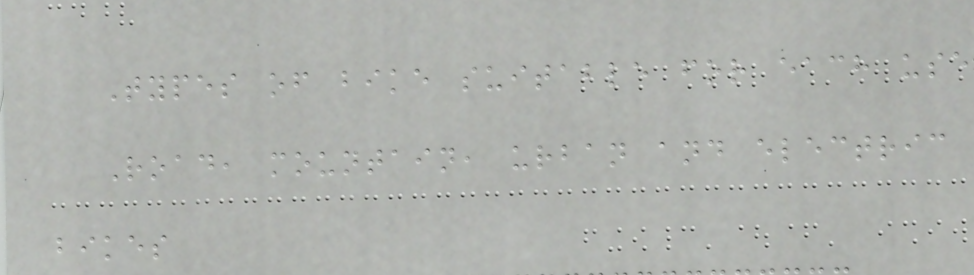Types of bike suitable for each use
Road, mountain, urban and electric
bikes
